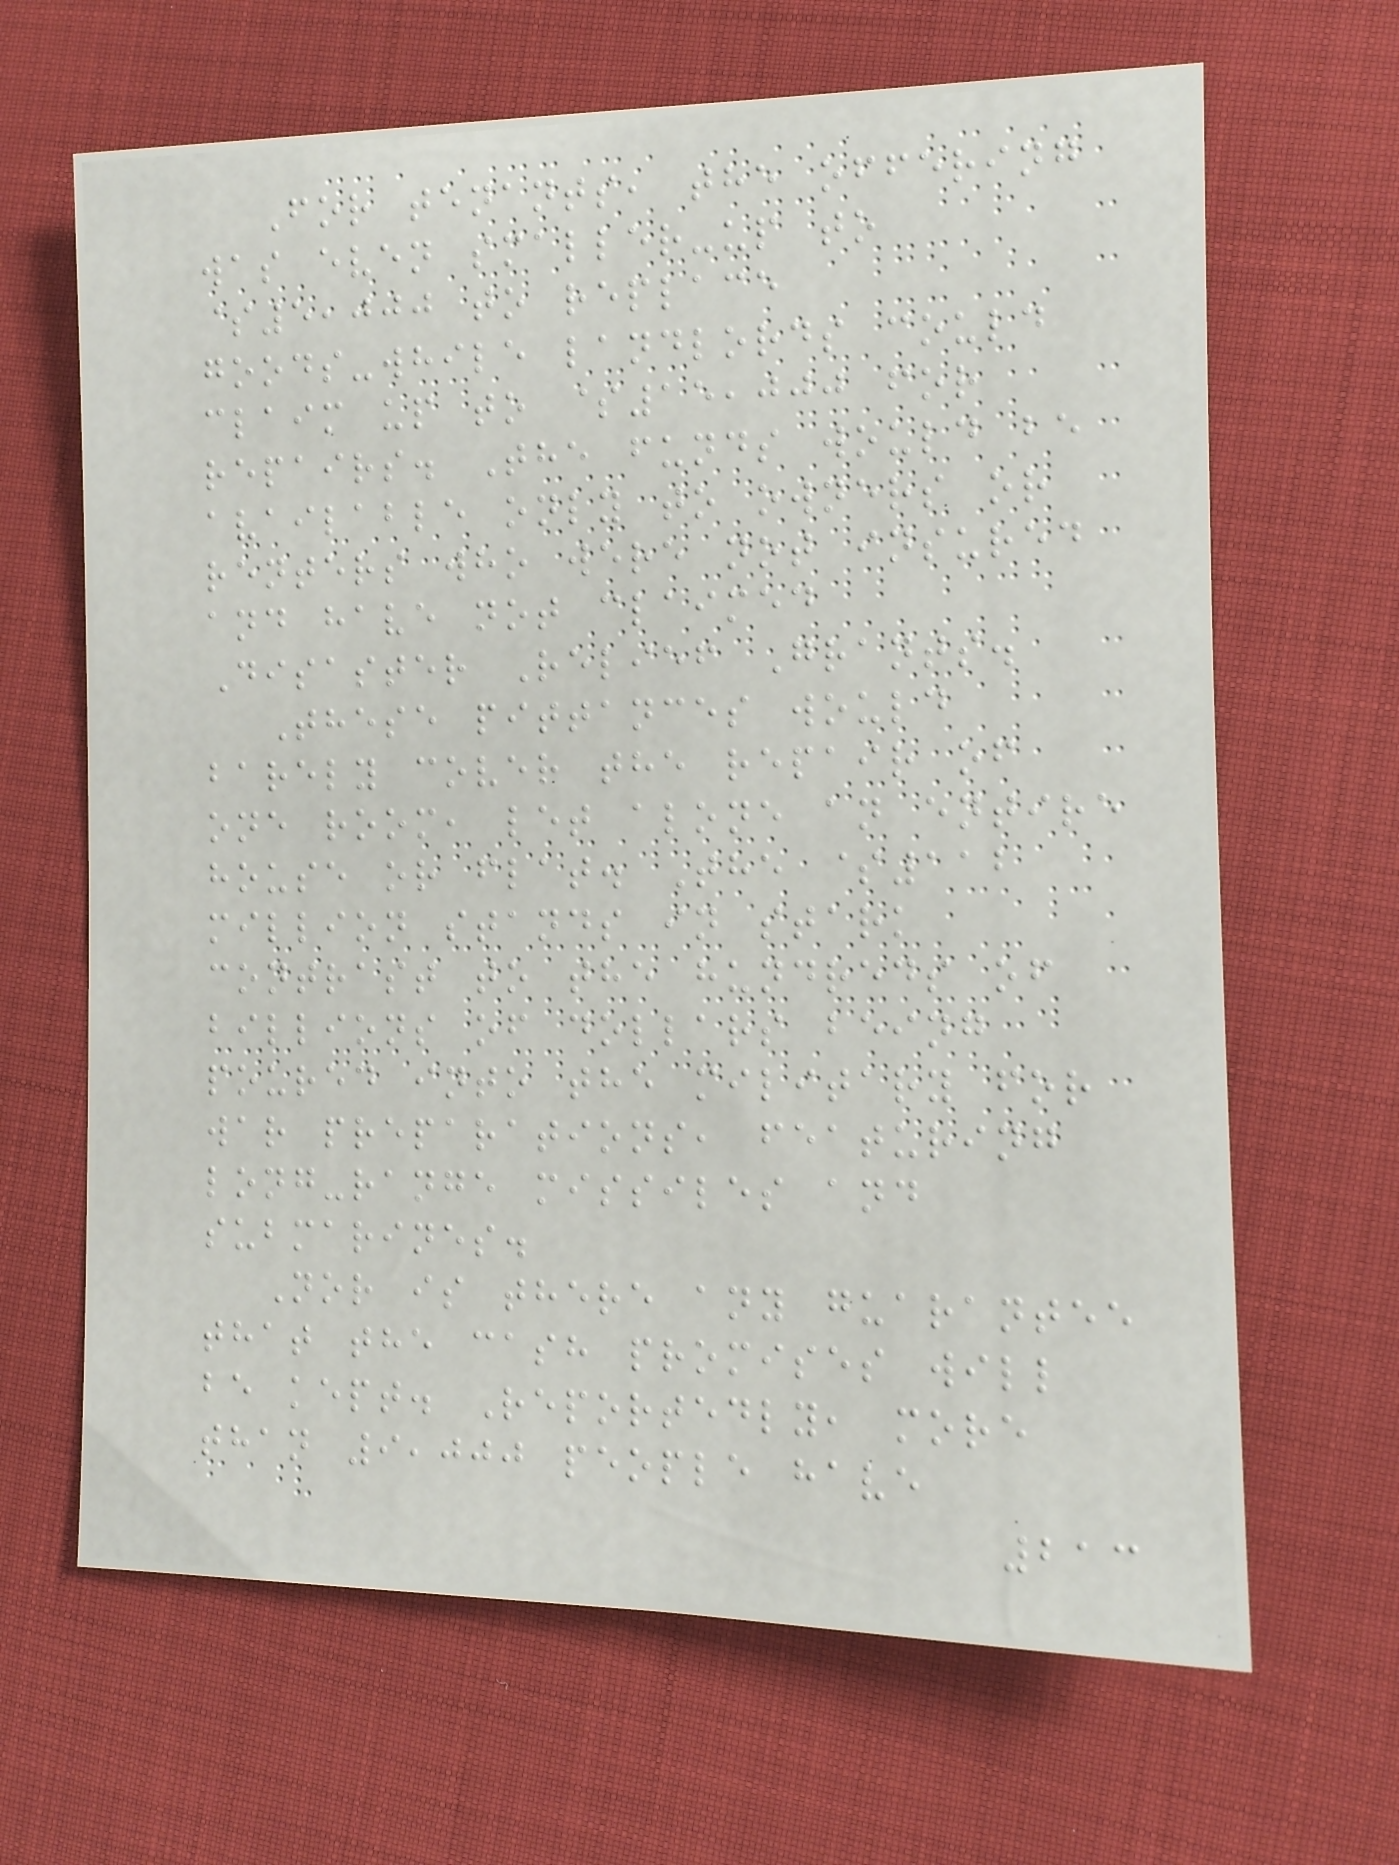For tenants, the offering
was even smaller-up to
$5,000 to replace
goods-while landlords could
claim up to $15,000 for
repairs. The funds would be
available only to owners or
renters who were not insured
and have not claimed
Disaster Relief Grants.
These pittances would
barely cover the repair of
one room, let alone an entire
house or flat. The $112
million stands in stark
contrast to the hundreds of
billions of dollars being
poured into the military for
war preparations, featuring
long-range missiles and
submarines.
Nor is there any guarantee
that the cash promises will
be kept. Reportedly, more
than 9,000 people have
213
